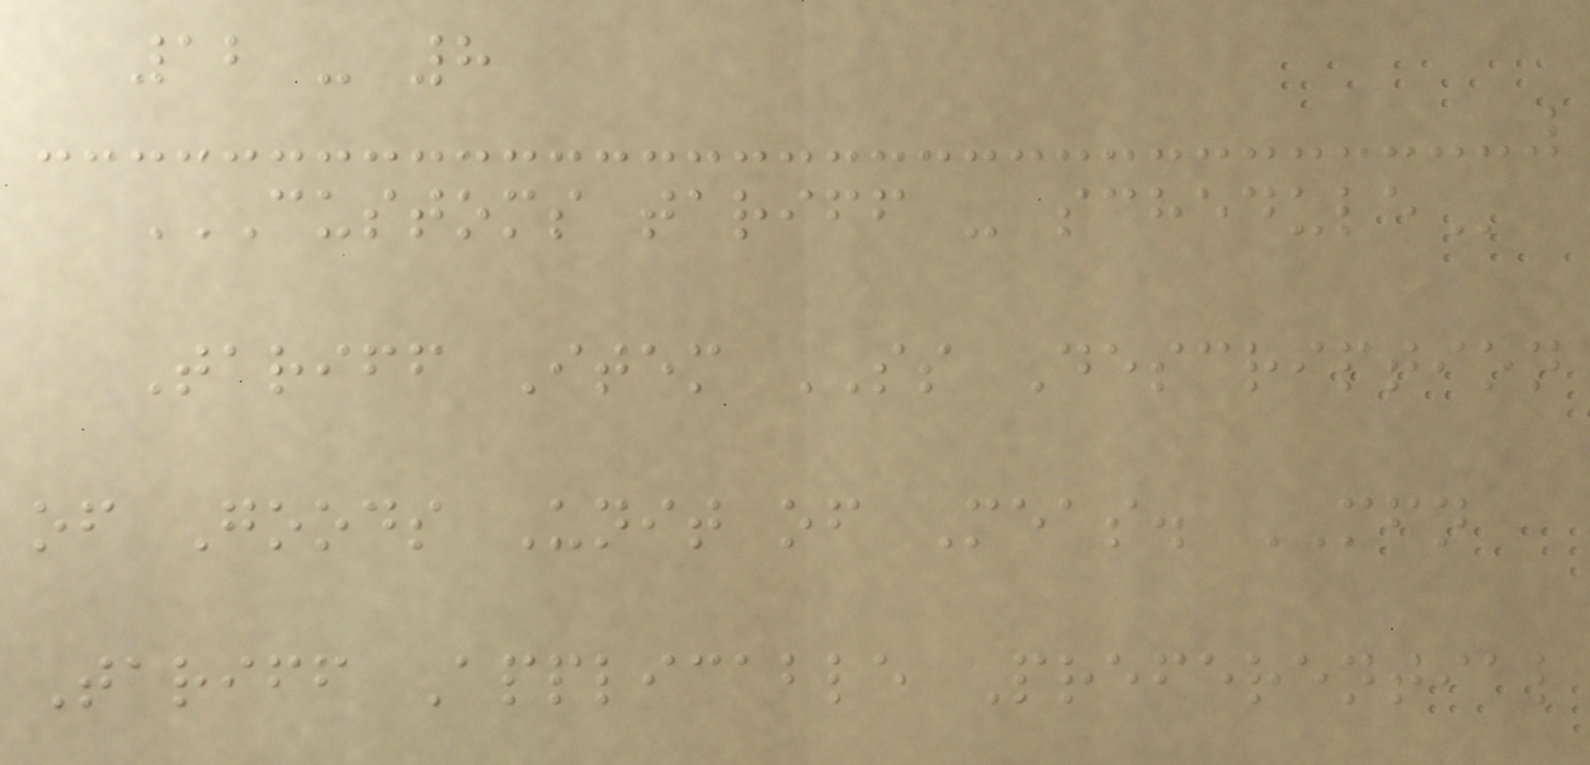12 - 8
CUSTOMS TARIFF - SCHEDULE
Tariff Item SS Description
of Goods Unit of Meas. MFN
Tariff Applicable Preferential
